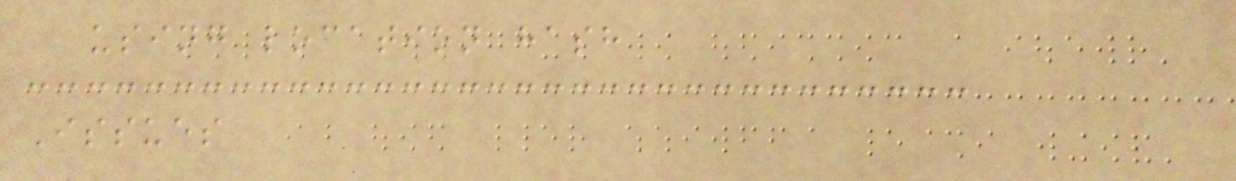using location hash
Issues
